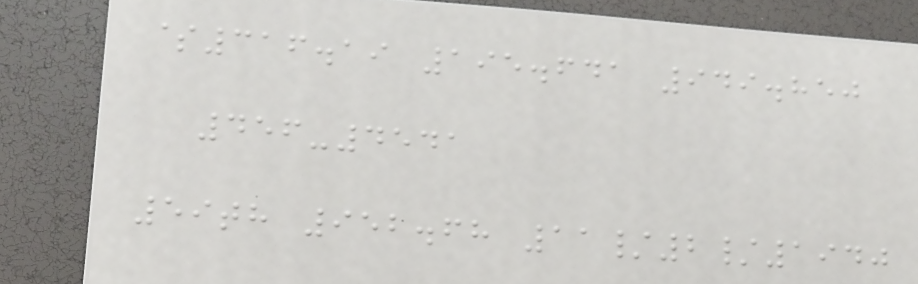$316.19 195.641 949.850
456-4541
59th 952.68 11/2/1940
